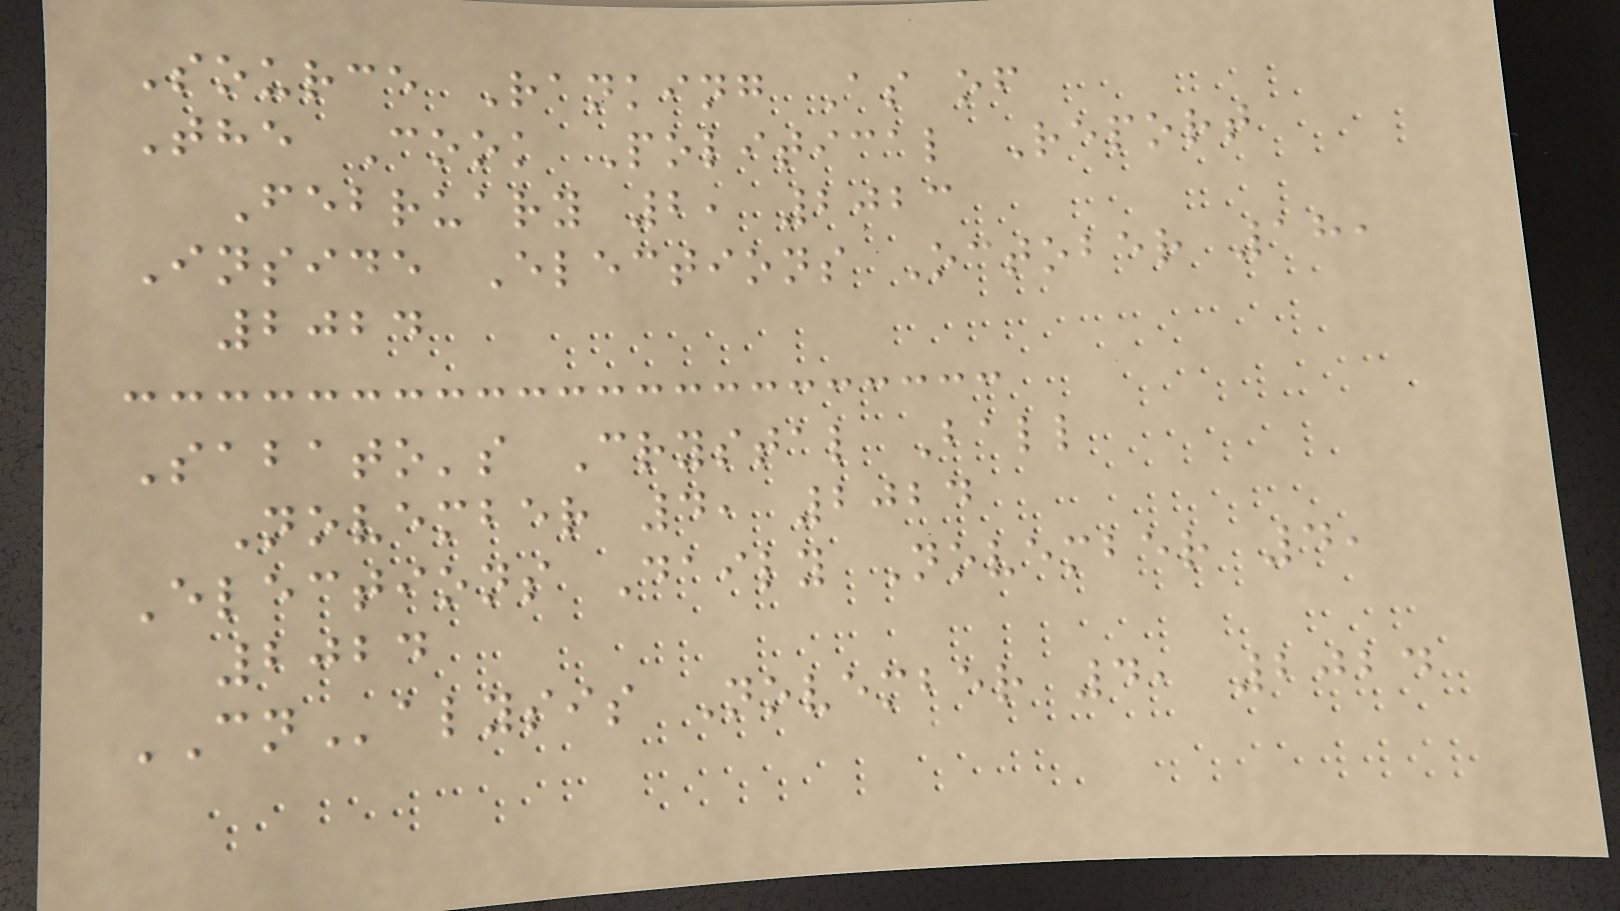Source Ranking As of
The Cook Political Report
February 2, 2023
Inside Elections October 18,
2024
Sabato's Crystal Ball
November 4, 2024
Elections Daily November 4,
2024
CNalysis November 4, 2024
